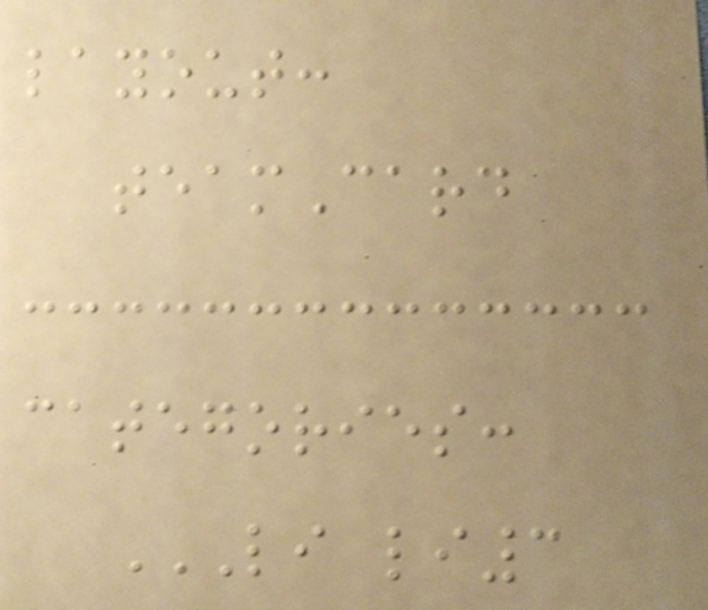layout:
teamCard
categories:
LI LI3
